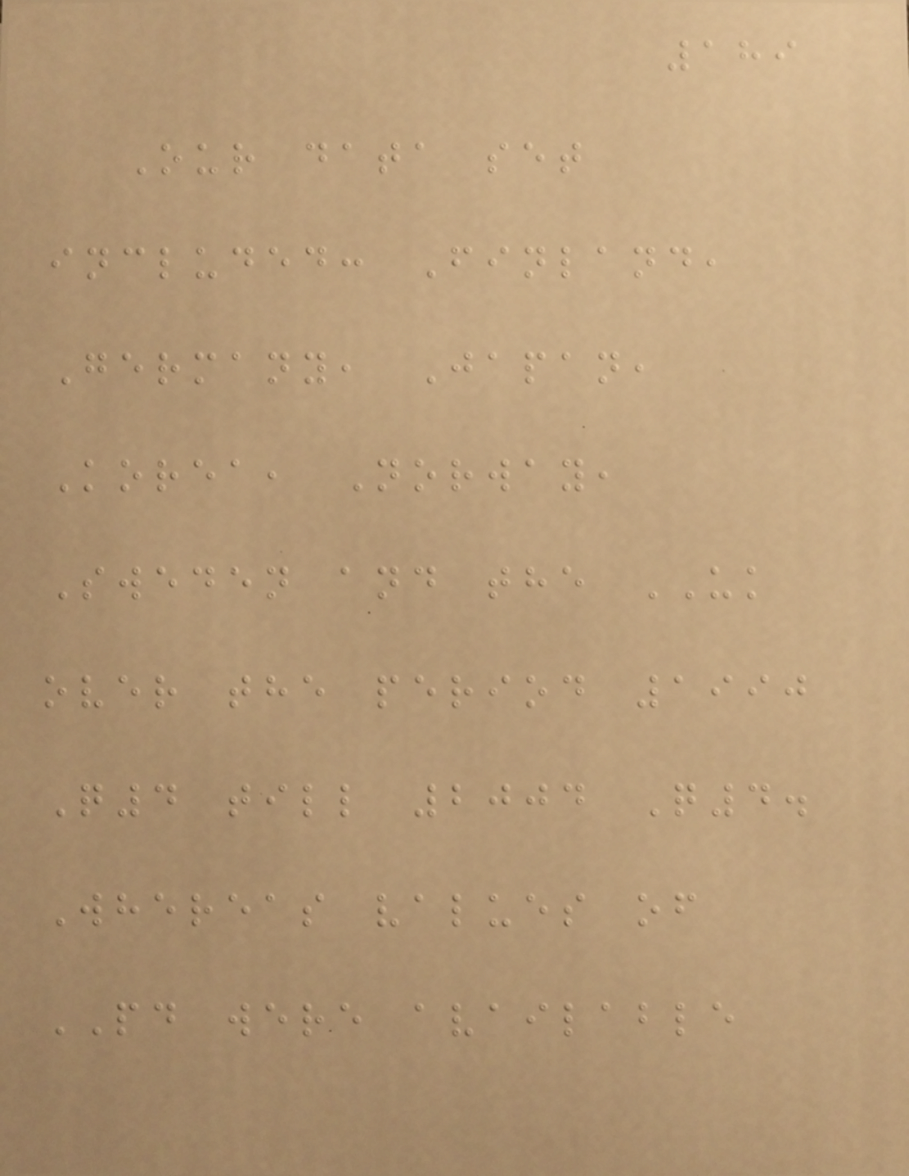189
Our data set
included: Finland,
Germany, Japan,
Korea, Norway,
Sweden and the UK
over the period 1990
Q4 till 2004 Q4.
Whereas values of
PD were available
